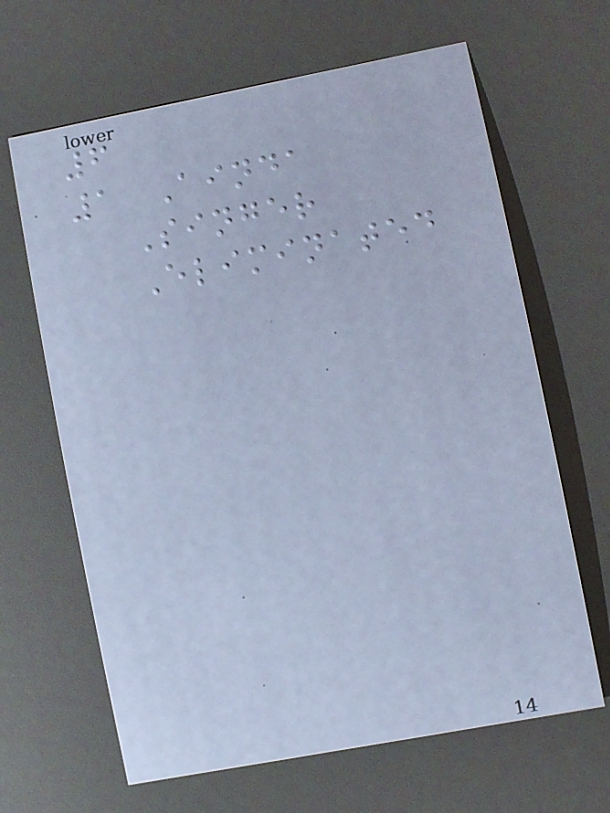6
1 Ainda
Singer
Eliminated
